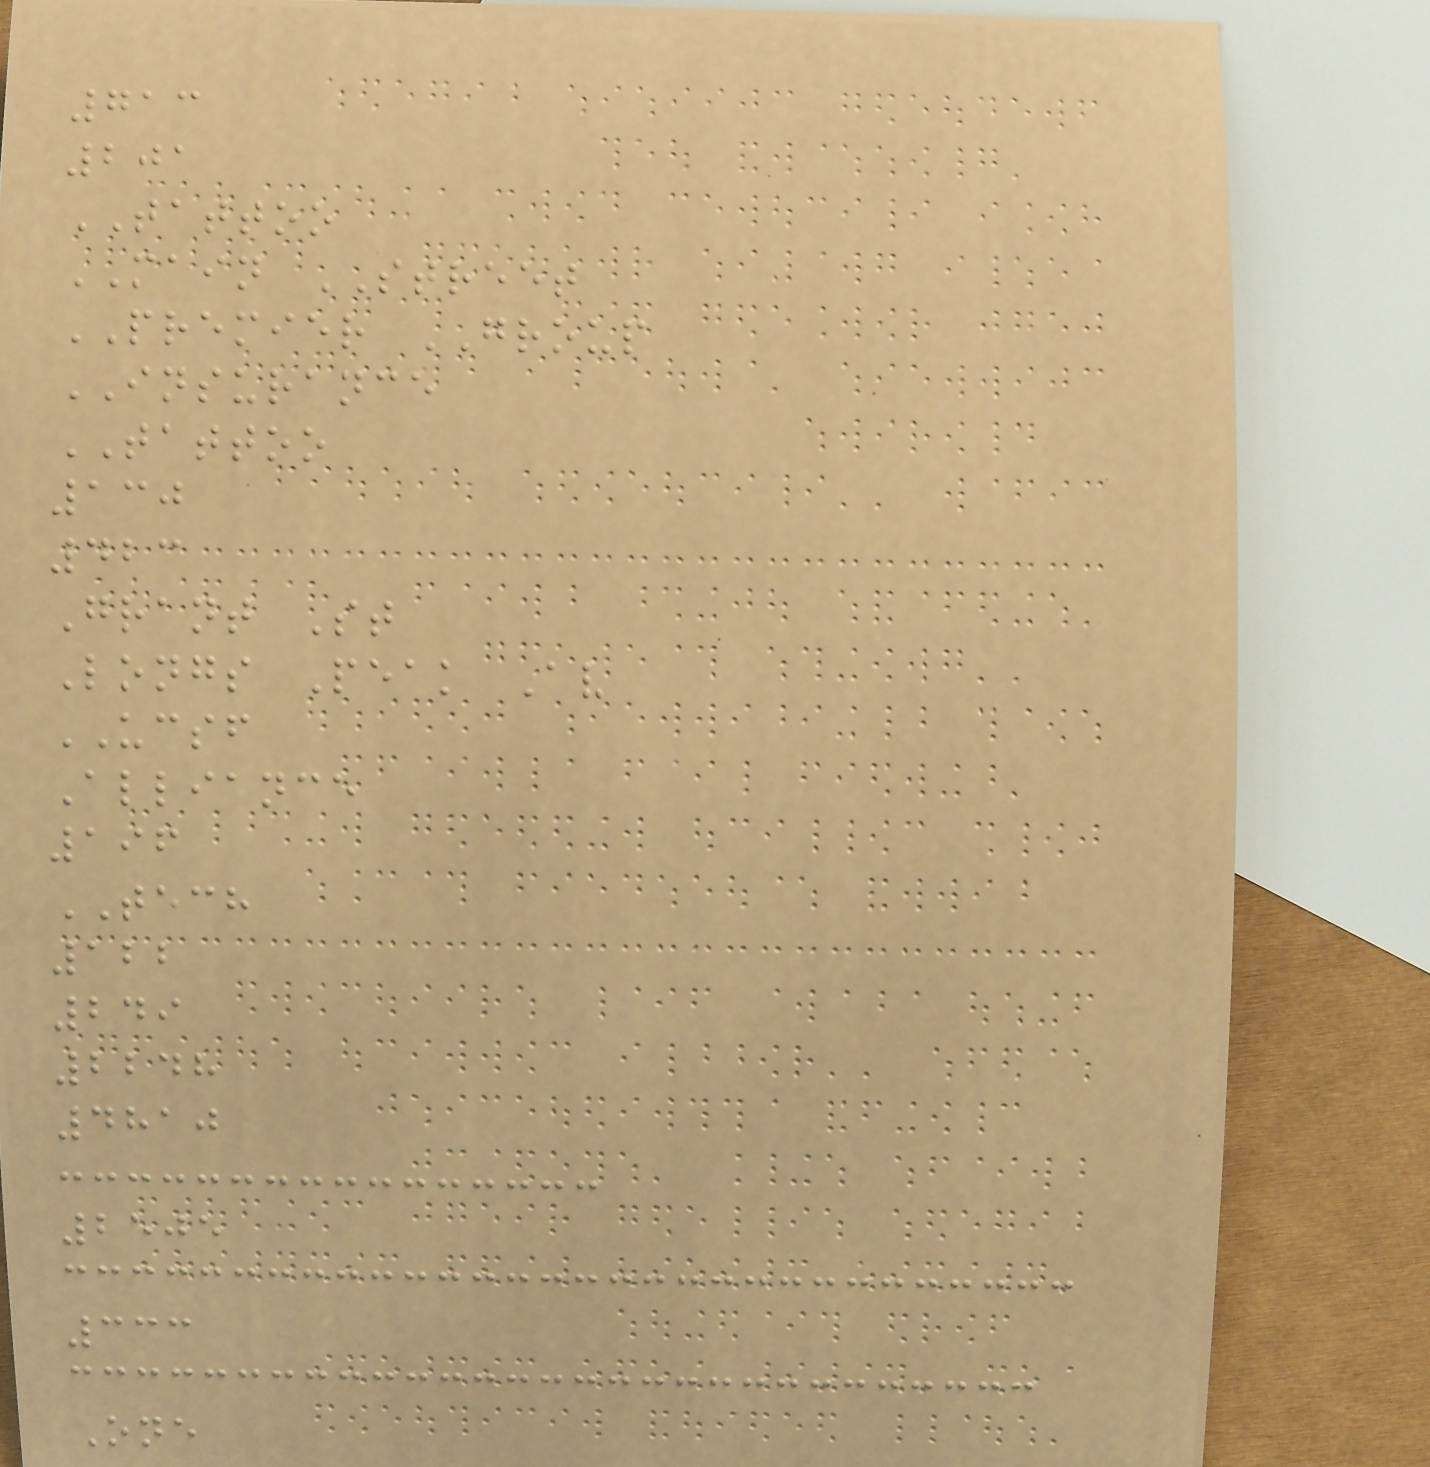713
201
TATTOO
MAIN STREET
PREMIER GROUP
INSURANCE
TATTOO
130
423
Grant St
Longs Peak Av
UCSF
Alliance
196
TECH
122
249
2248
4810
2505
333
One
